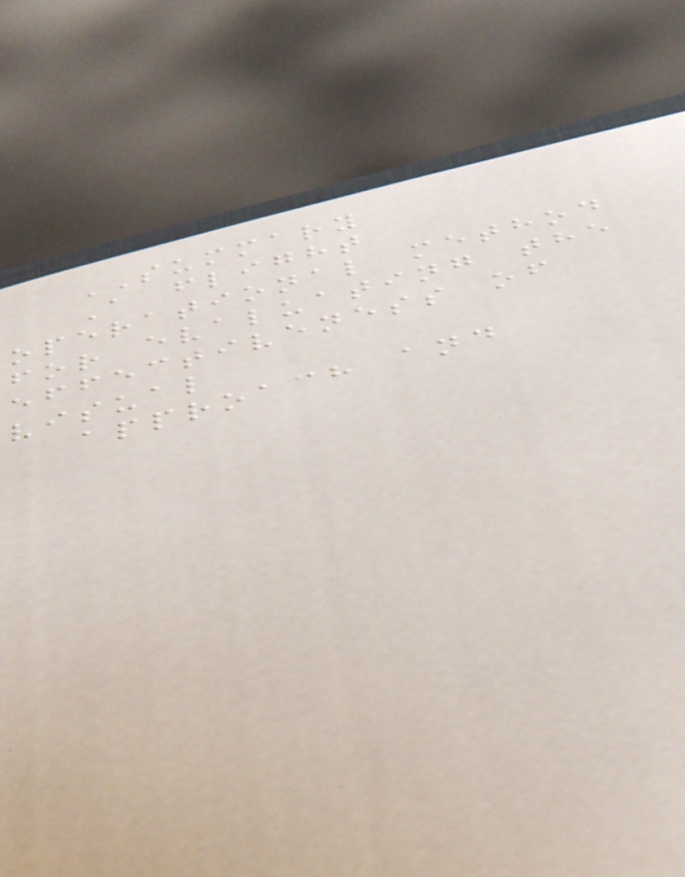SUMMARY
A flight
operational method
for evaluating the
effectiveness of
visual
approach and
